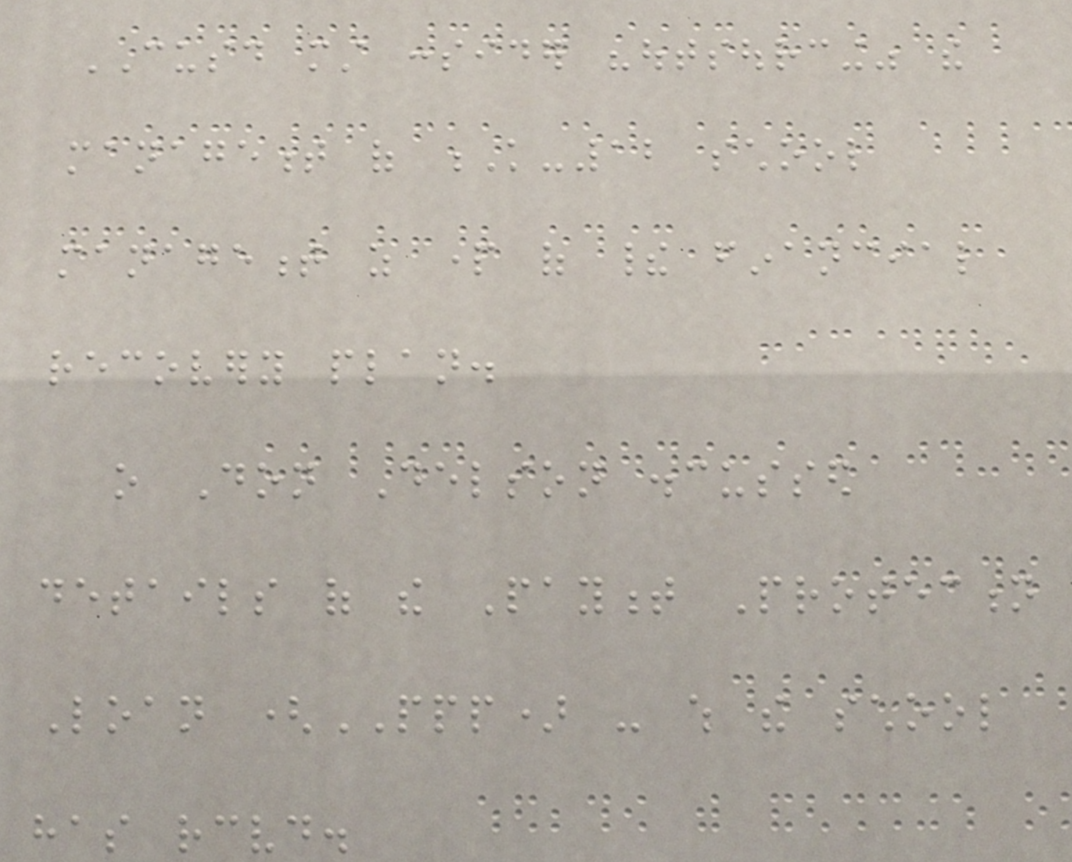CUSD must consider "outsourcing" the
management of K-12 school
management as part of their financial
recovery plan.
o Don Delson discussed
details of the Payment Protection
Loan (PPP) - which the school
has received.
